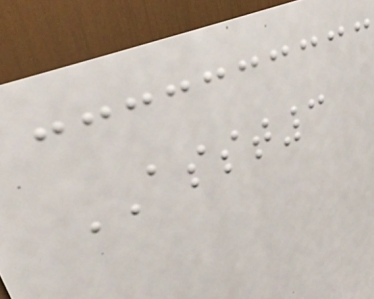ASST3
